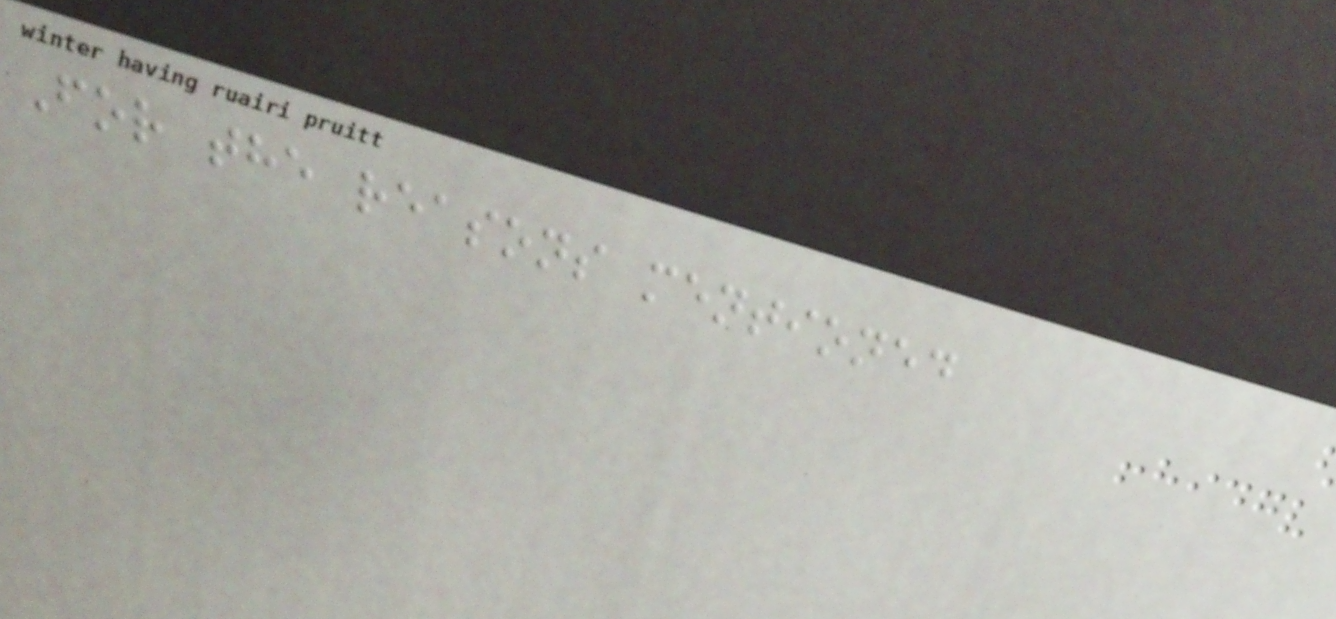For the reasons mentioned
